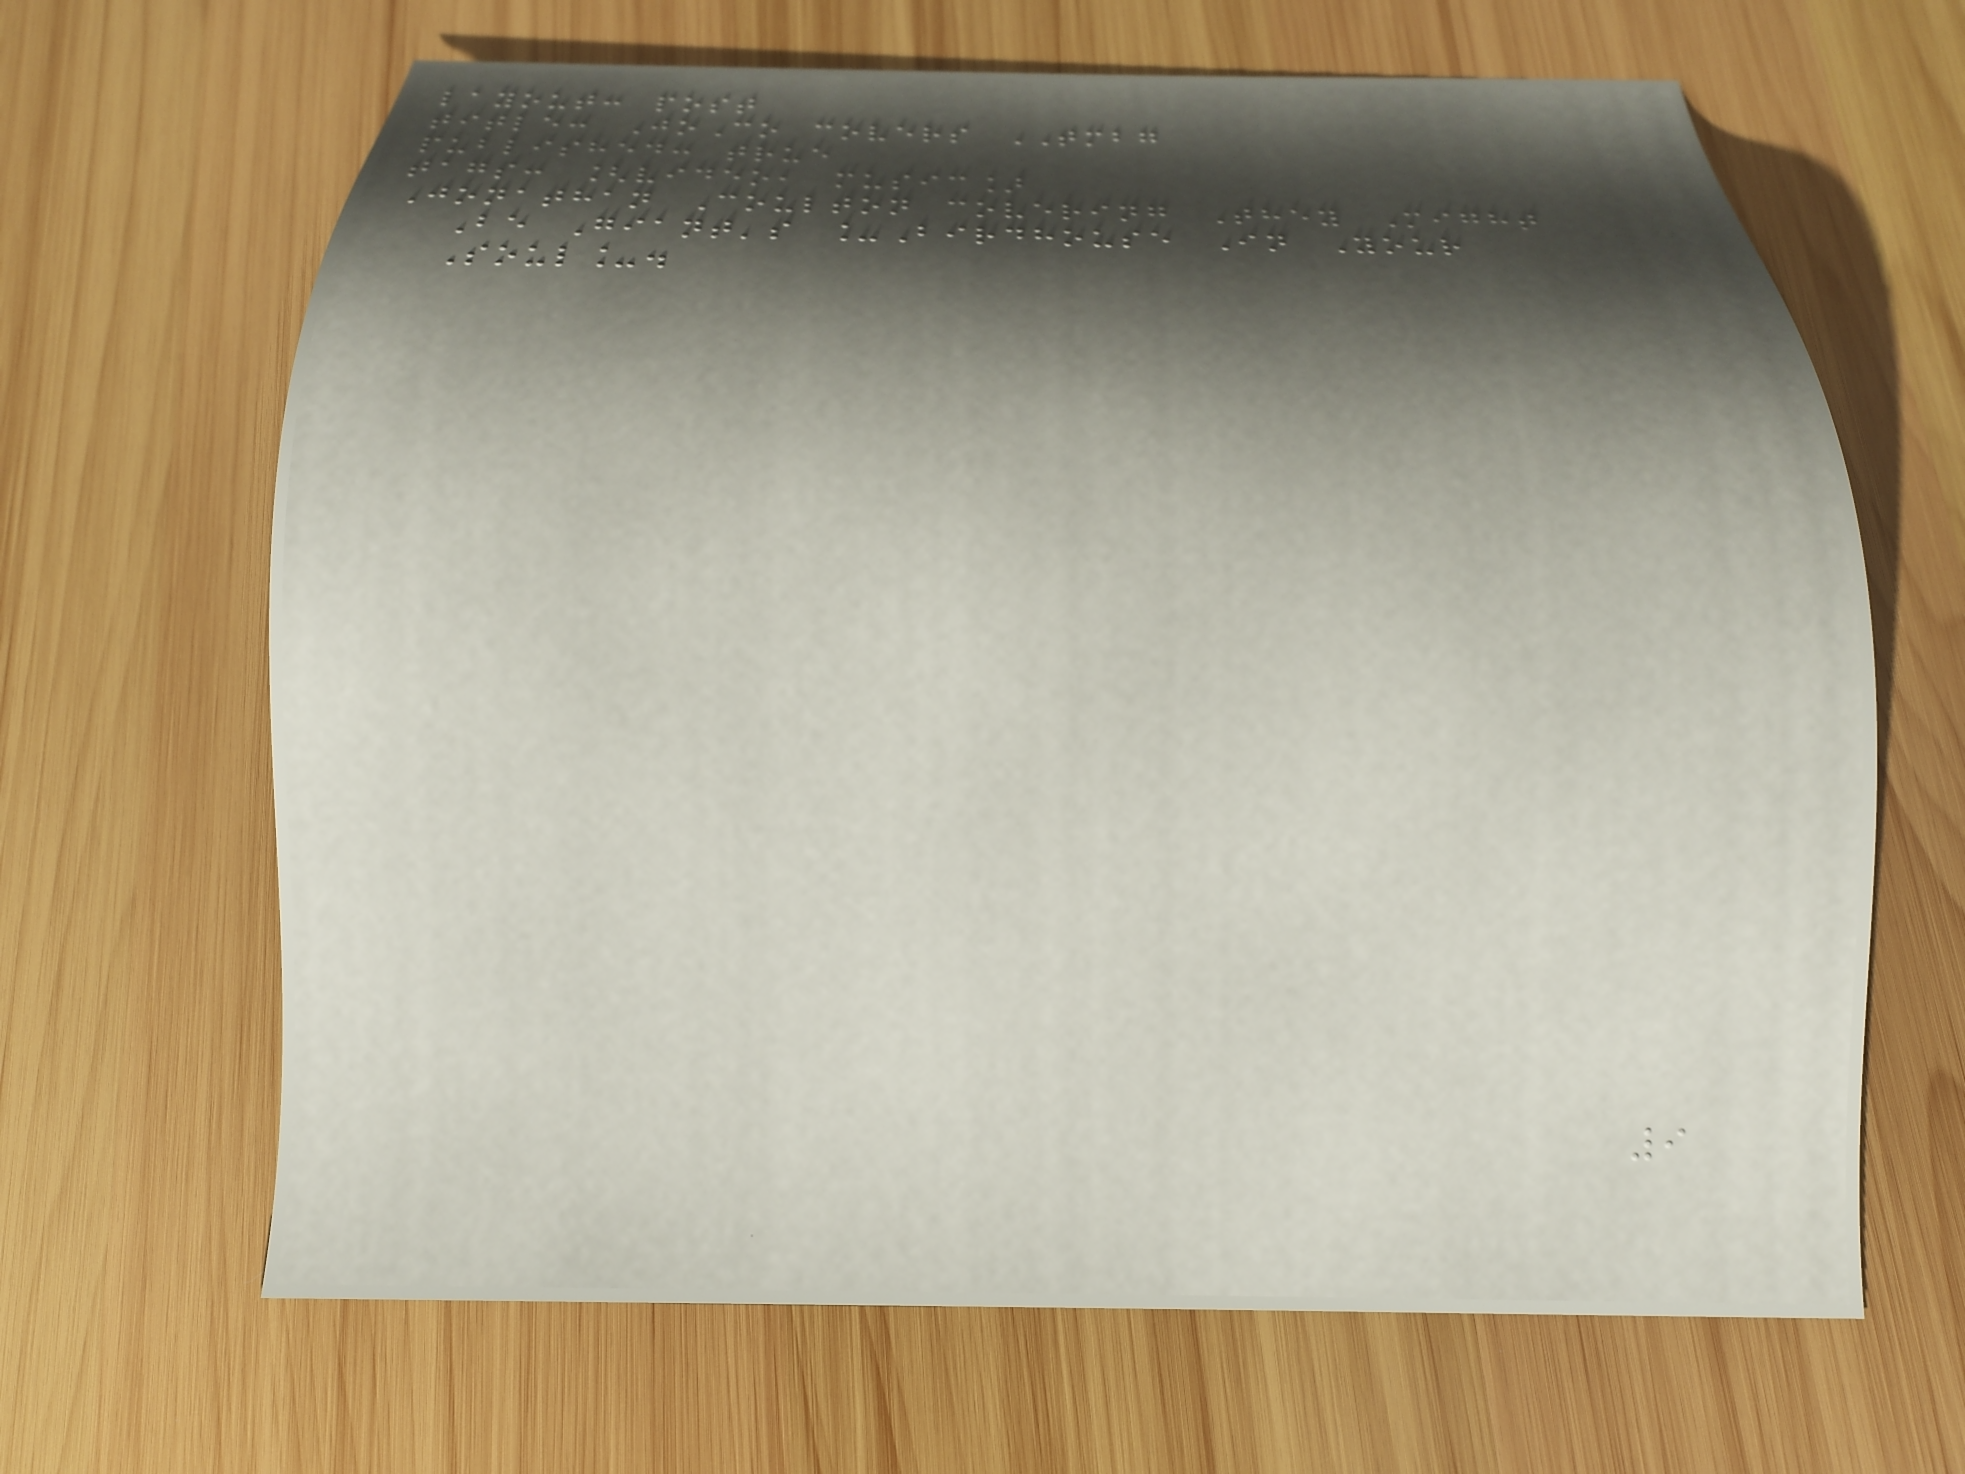layout: post
title: JoCo covers TMBG
published: true
tags: [video, music]
Jonathan Coulton covering They Might
Be Giant's _Birdhouse In Your
Soul_.
9
